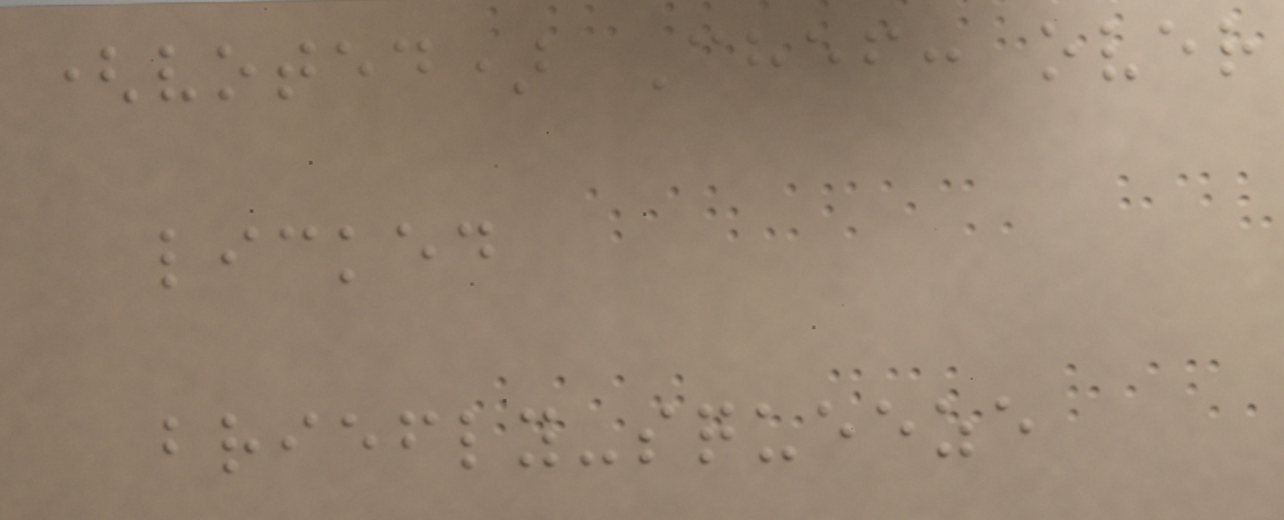(voted) Chef: over
licked
briefly-squeeze
